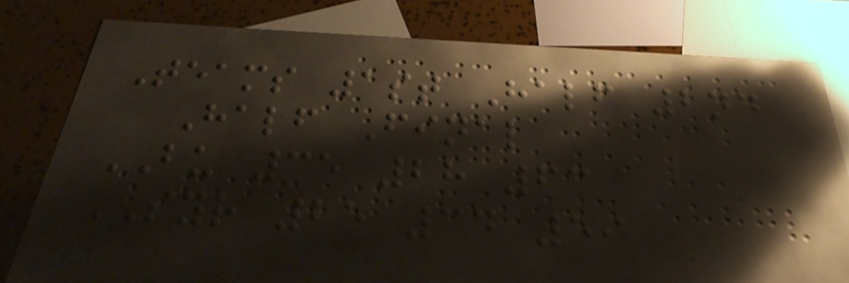Teams 1st Half 2nd
Half Final
BU 35 28 63
SYR 25 34 59
